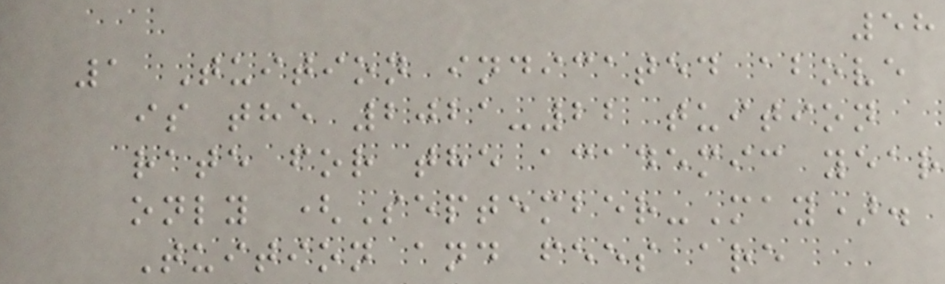58
1 Tuition indicated above
is the 2021-22 tuition
rate for the academic year
only (September-May).
Tuition and fees are
